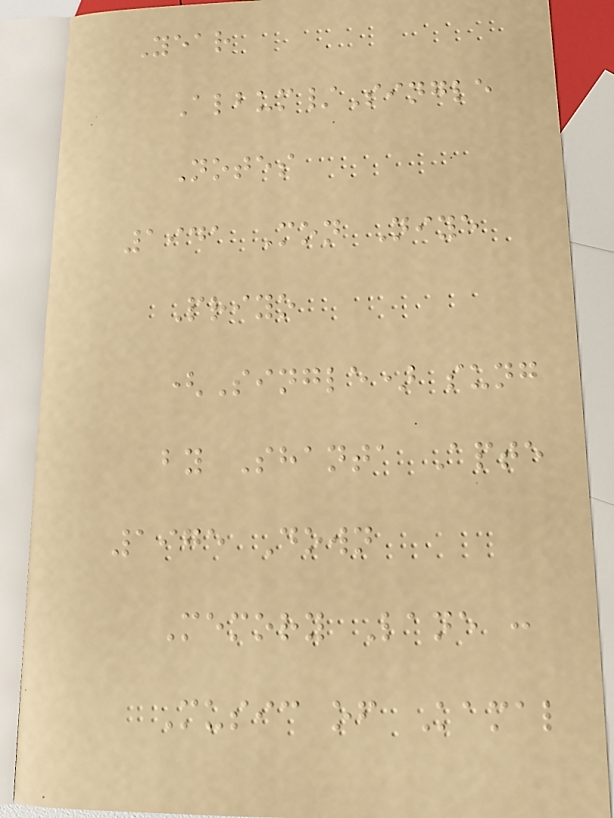Year
Album/Single
Notes
1941 Mon Niye
Priyo
(Single) sung
by Shanta Apte
1975 Down
Memory Lane :
Music of Kamal
